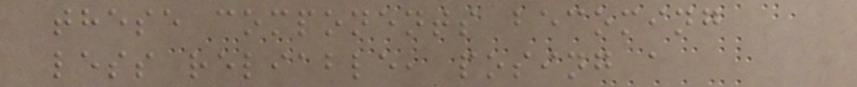these components becoming
less reliable, posing a
